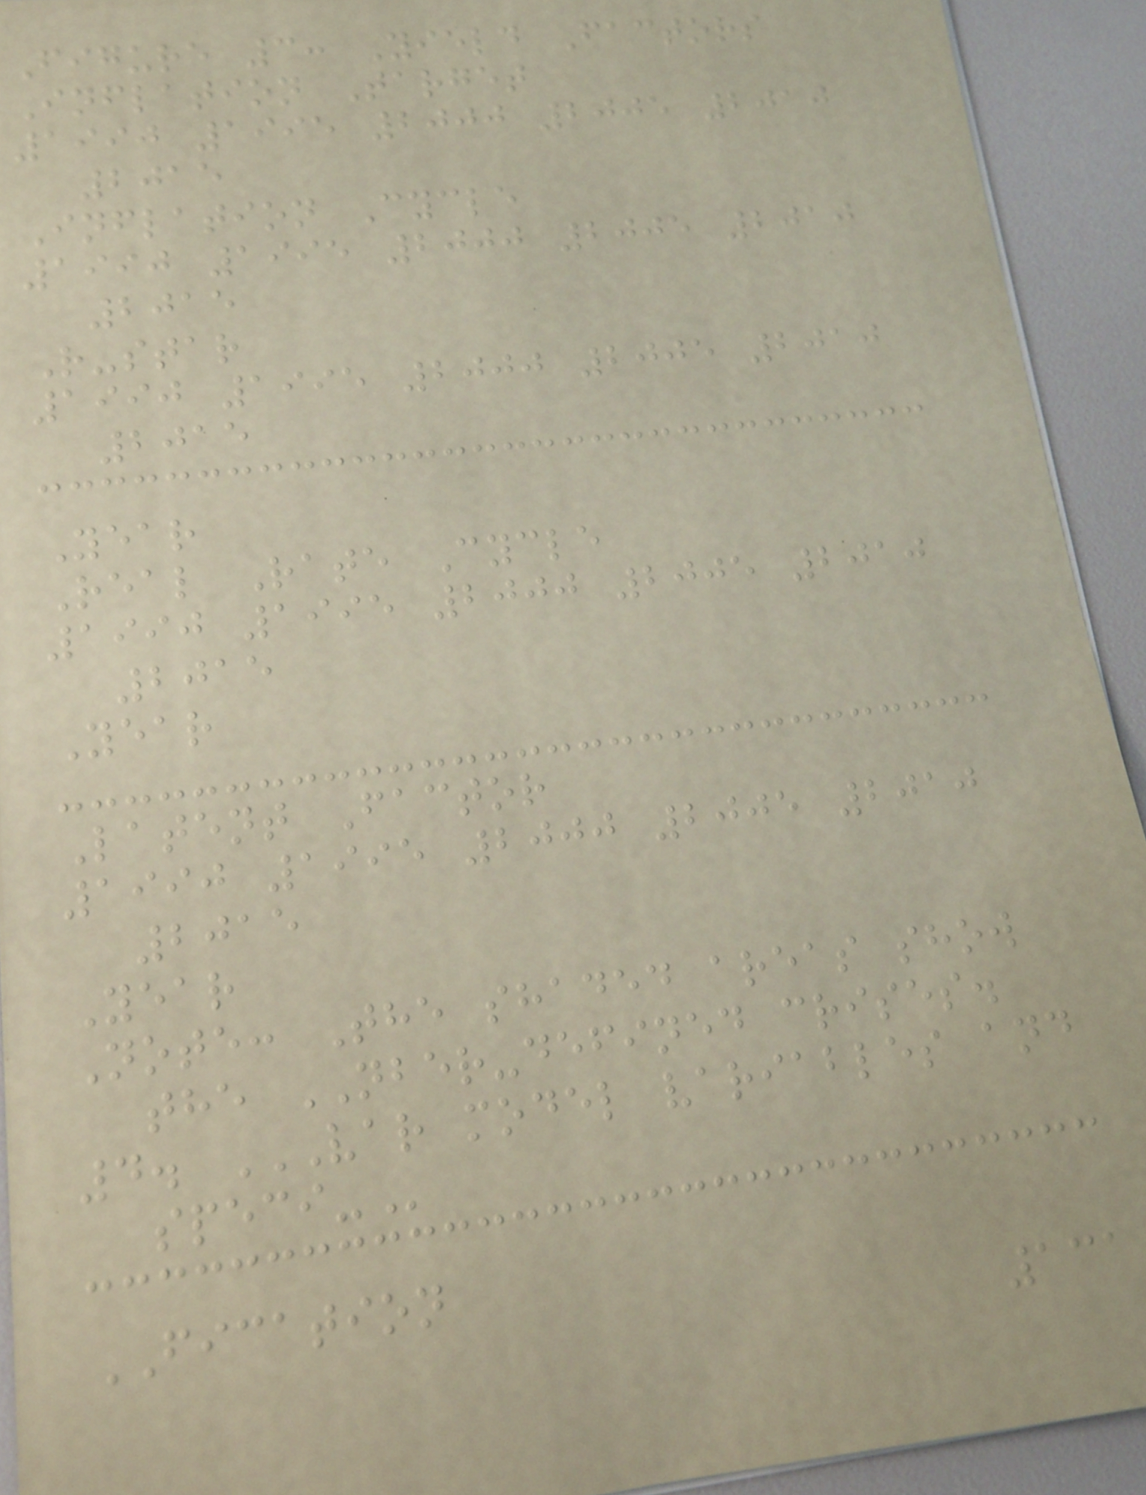Figure 3: Yield Factors
Inflation Target
1990 1995 2000 2005 2010
2015
Inflation Cycle
1990 1995 2000 2005 2010
2015
R-star
1990 1995 2000 2005 2010
2015
Year
Real Rate Cycle
1990 1995 2000 2005 2010
2015
Year
Latent Factor
1990 1995 2000 2005 2010
2015
Year
Note: The shaded areas show
the NBER-defined crises.
4. VAR MODEL VARIABLES AND
SPECI-
FICATION
131
